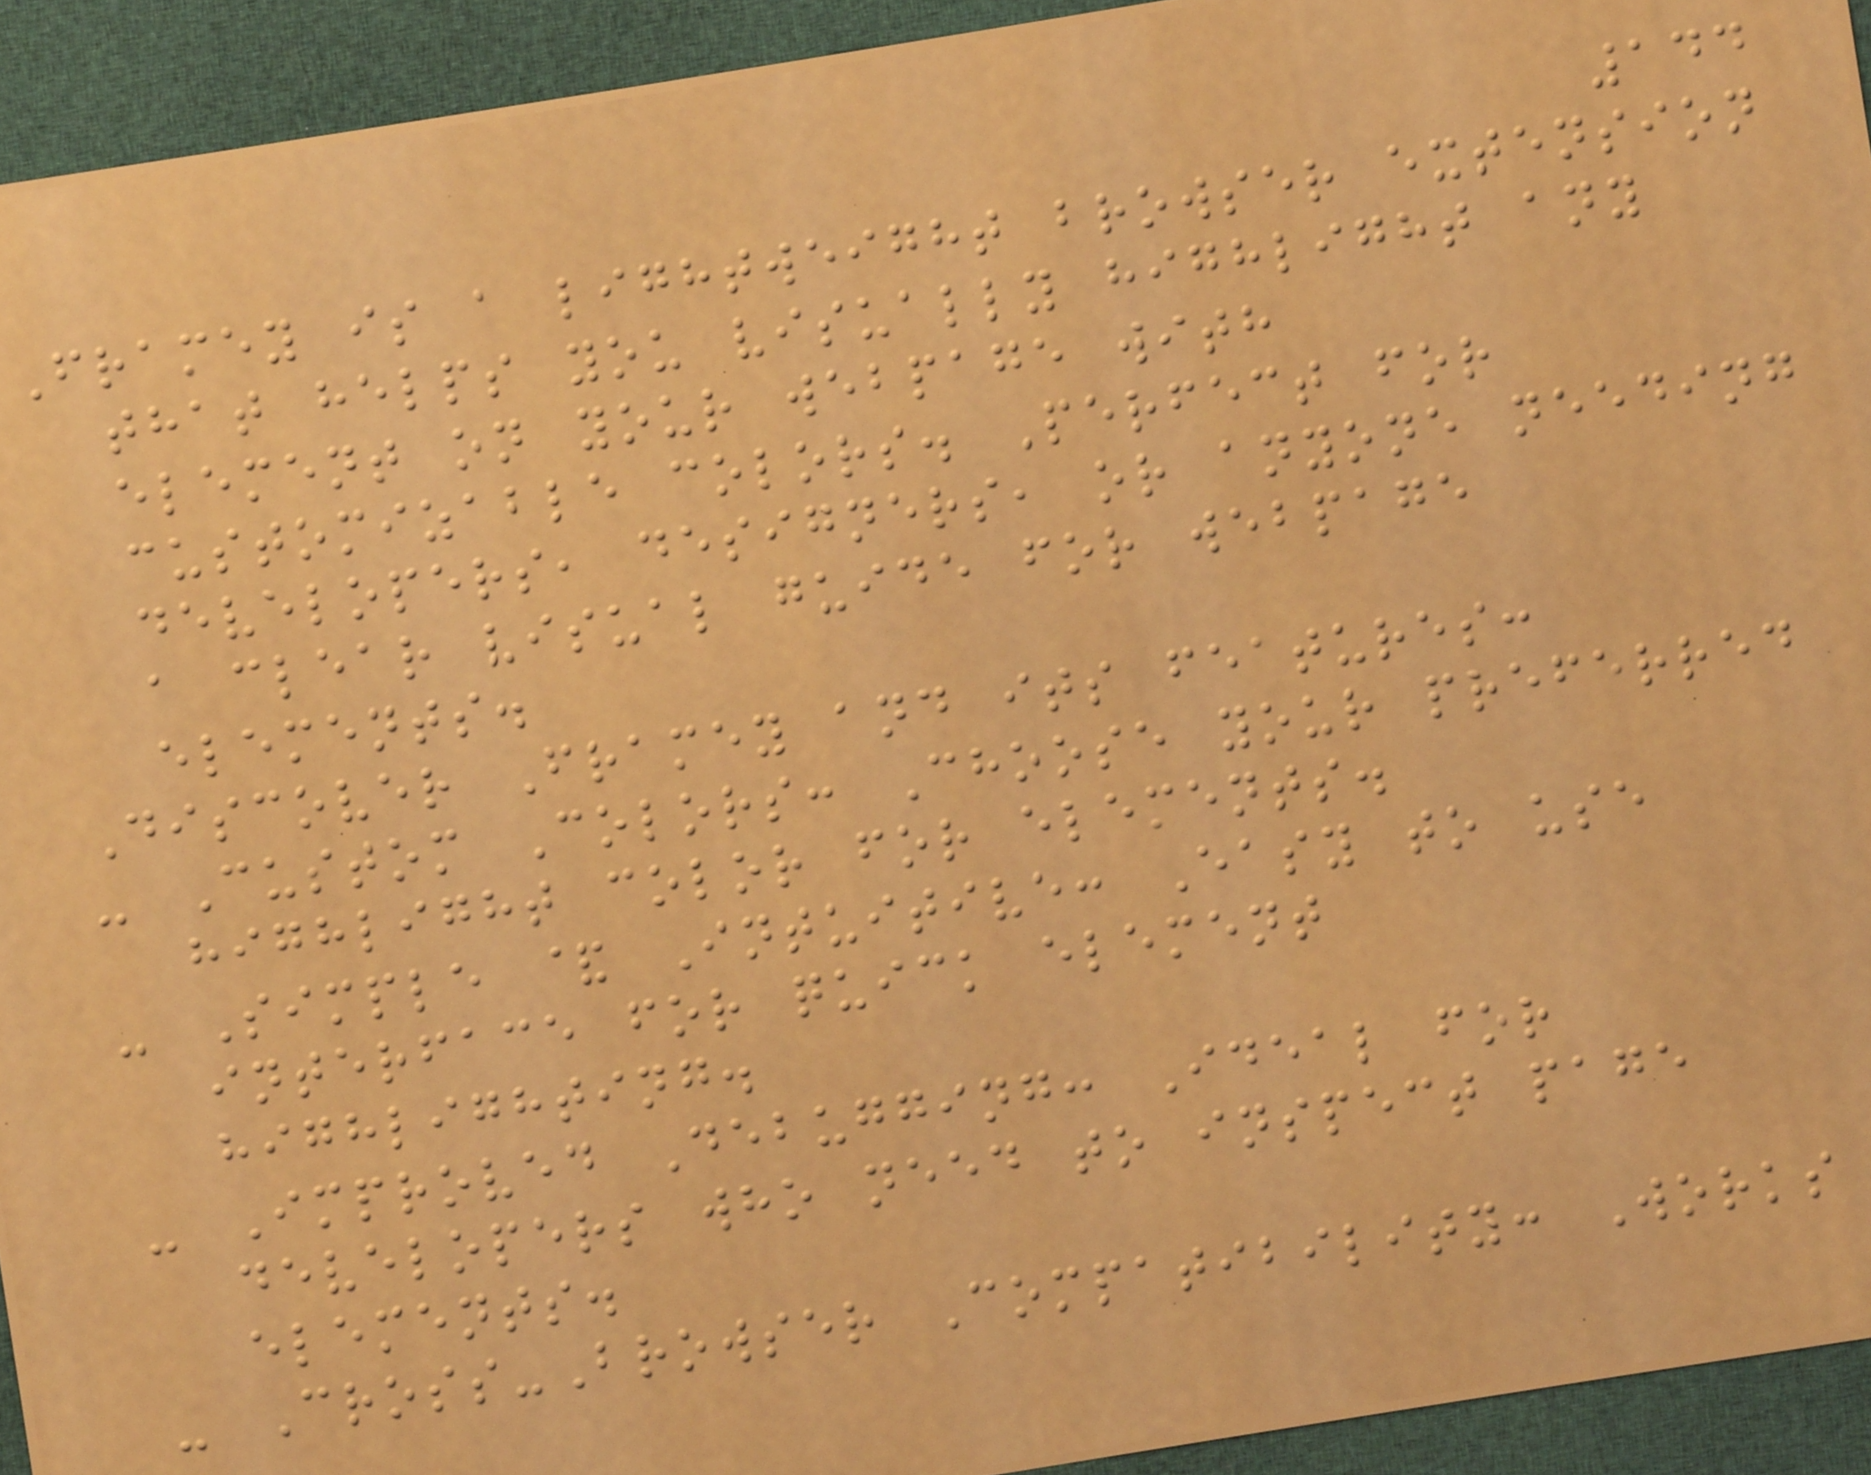144
Framey is a lightweight browser extension
that helps you visually highlight any
element on your webpage with
customizable colors. Perfect for
developers, designers, or anyone needing
a clear visual guide for webpage
elements.
Discover Framey and its features:
- Custom Colors: Choose your preferred
highlight color for elements.
- Simple & Intuitive: Easy to use
interface for quick element
highlighting.
- Improved Debugging: Ideal for
developers who need to inspect page
elements.
- Cross-Browser Compatibility: Works
